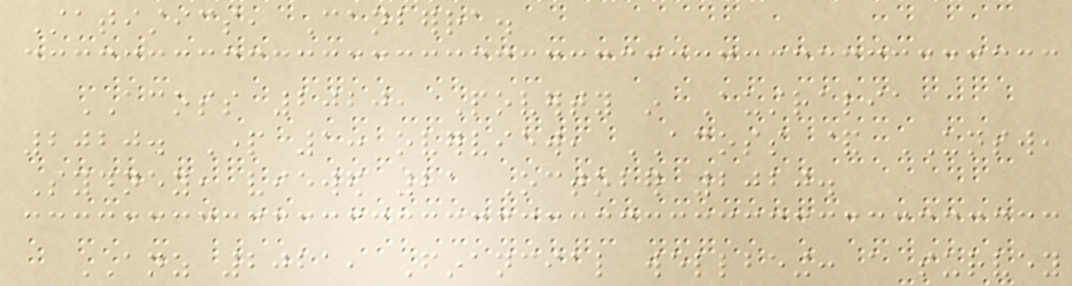Statistics, Canberra.
ACOSS 2020, Poverty in Australia
2020. Part 1: overview, ACOSS & UNSW,
Sydney, viewed 21 October 2020.
ANZ 2021, Financial wellbeing: a survey
